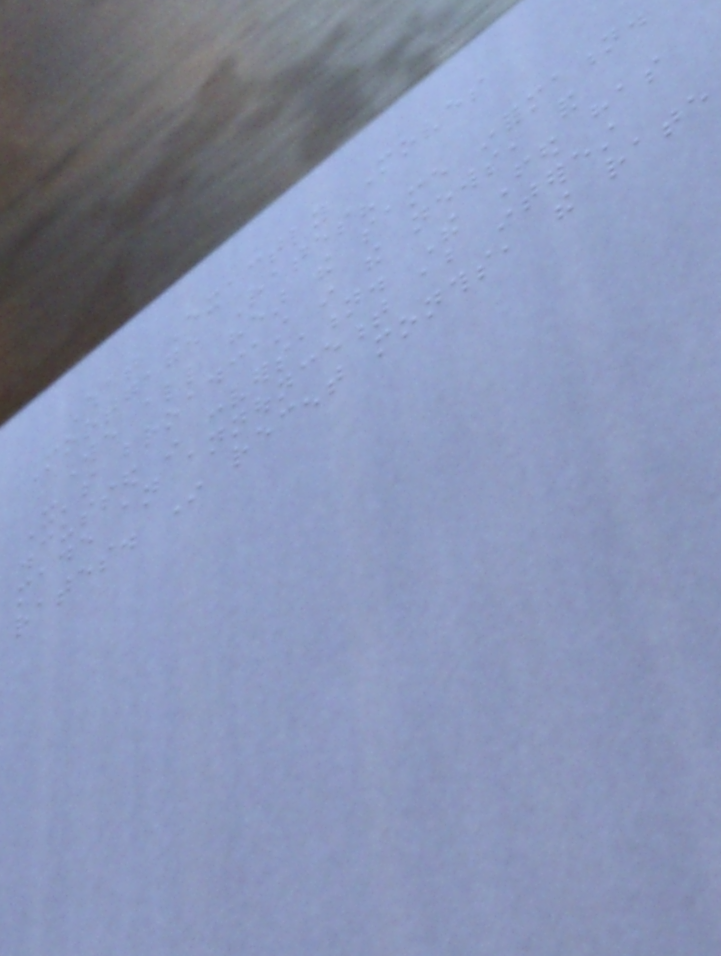What Exactly Moves
Mortgage Rates?
We all hear the same information.
It's broadcast in the news, and
discussed in conversation. The Fed has
made an announcement about interest
rates. In recent months, the rate
